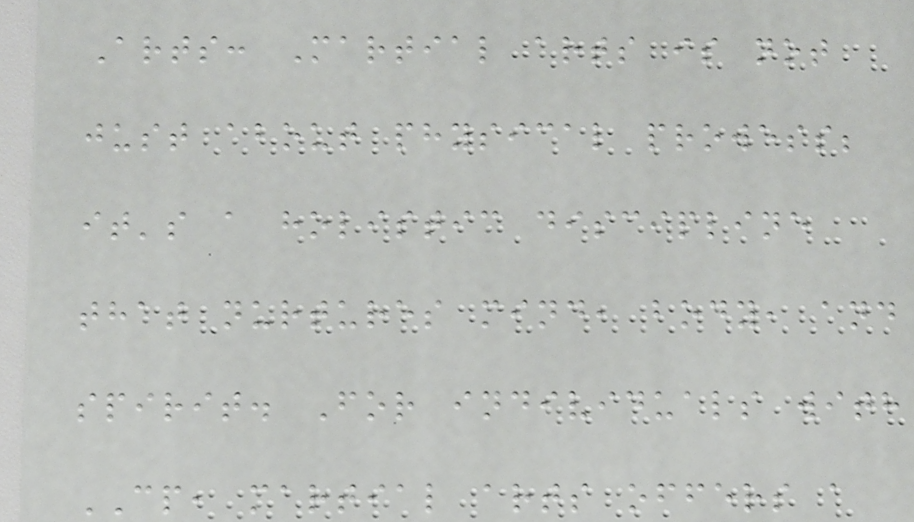Arts: Martial arts is not
just about physical prowess;
it's a holistic discipline
that nurtures mind, body, and
spirit. For individuals with
CP, martial arts offers a
